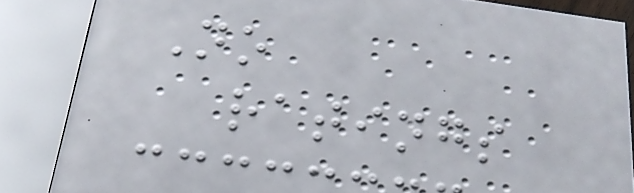No
ratings
